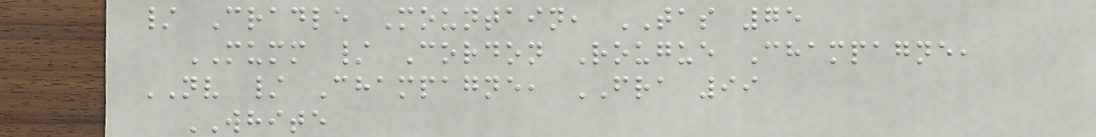/ Cradle Mountain, TAS 75
MUMM / Cordon Rougue Champagne,
NV / Champagne, FRA 99
WHITE
